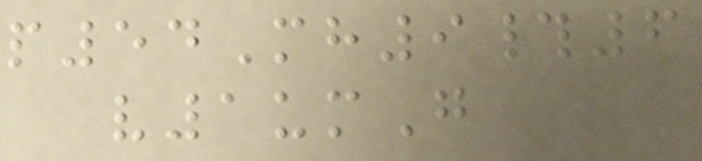p54Mh9#6
v1umG
